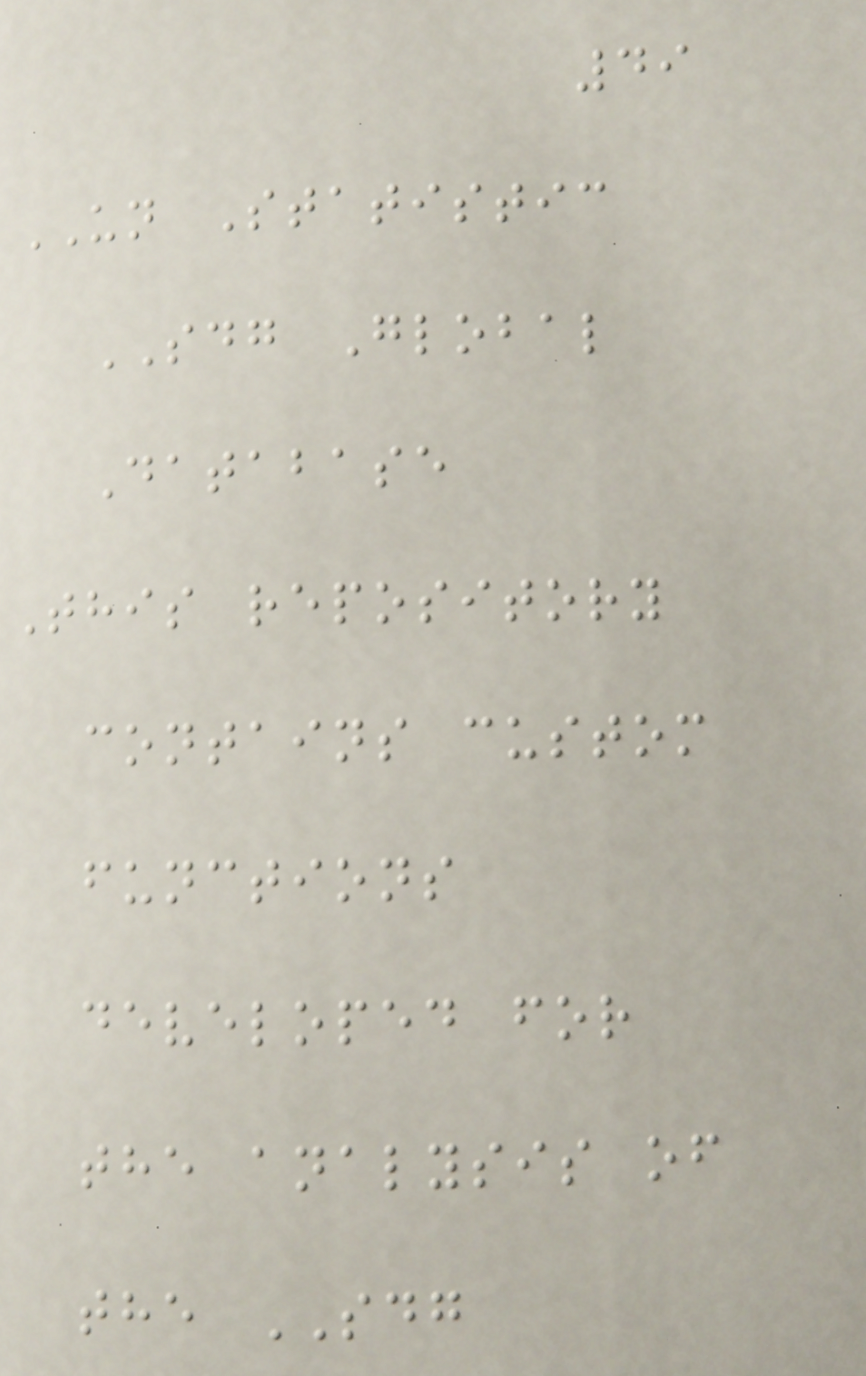49
UN Statistic
SDG Global
Database
This repository
contains custom
functions
developed for
the analysis of
the SDG
